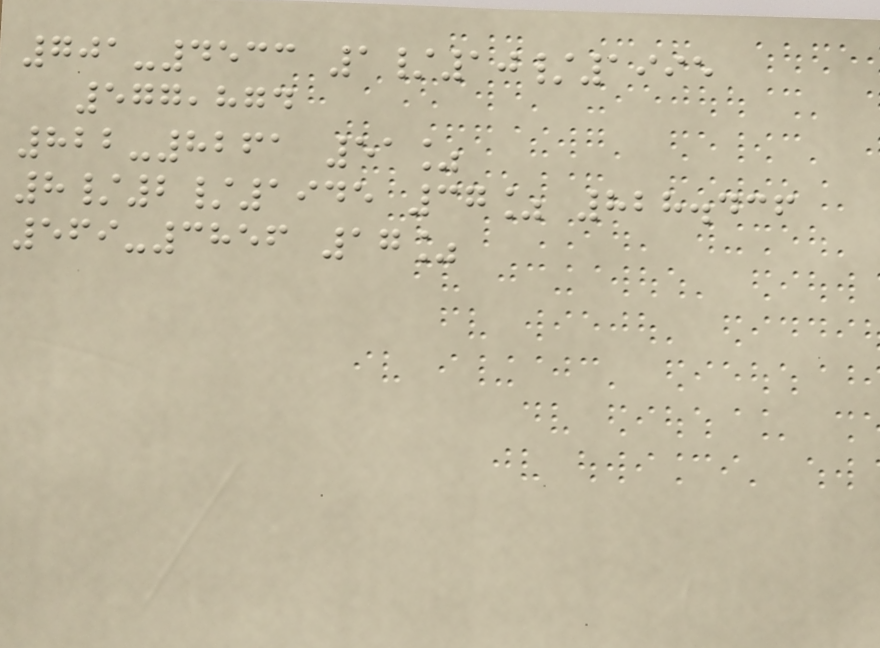701-4533 1/10/1995
577,874
822-8261 51%
8/2/1945 37% 828.436
569-3856 17%
